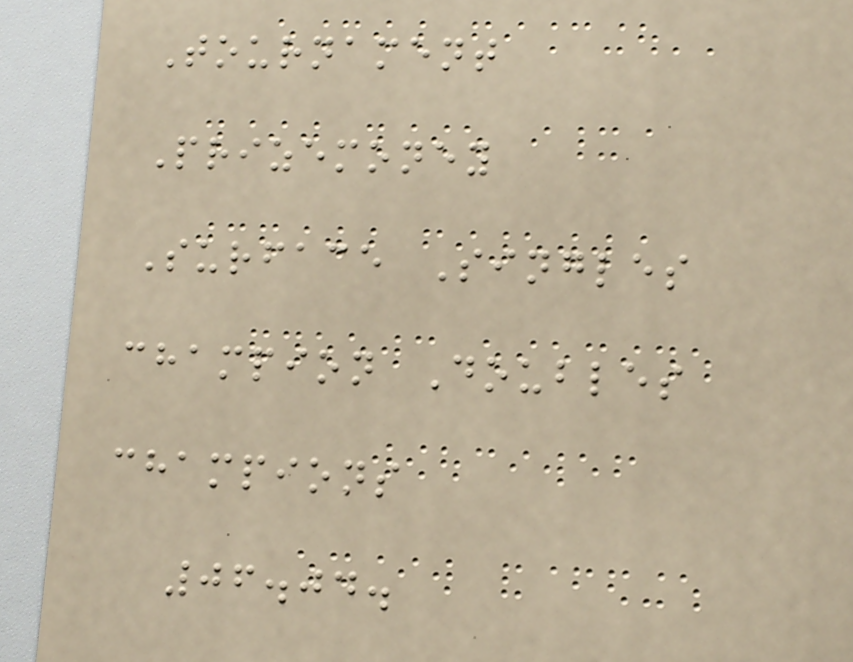Tournament
Prizemoney
Surface Singles
champion Doubles
champions
06.04.
